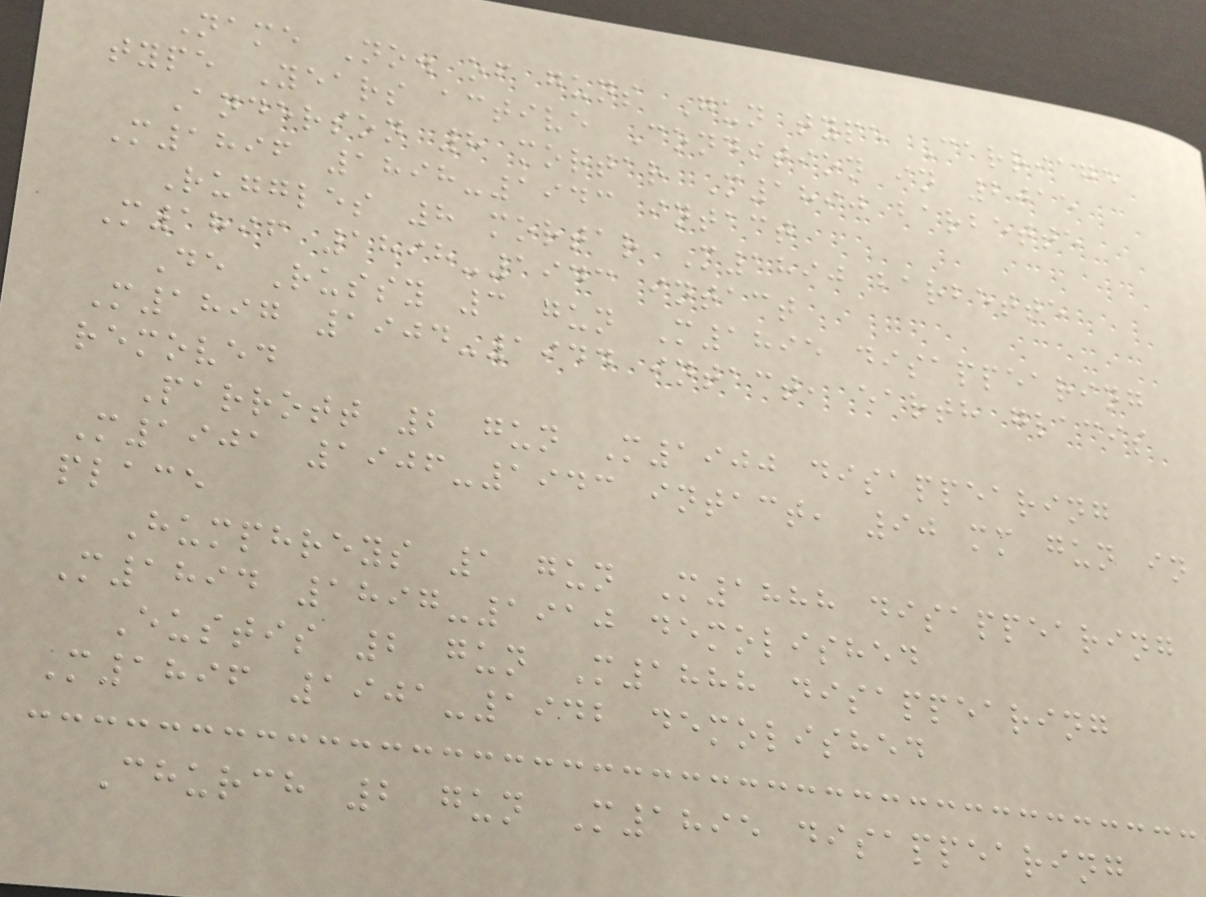Name No. of guns Gun type Carriage
type Years active Condition in 2015
Anderson 8 mortar M1890 barbette
M1896 1898-1943 intact
Ruggles 8 mortar M1890 barbette
M1896 1898-1943 intact
De Russy 3 gun M1895 disappearing
M1897 1904-1944 intact, earth glacis
removed
Parrott 2 gun M1900 disappearing
M1901 1906-1943 intact, 90 mm gun in
place
Humphreys 1 gun M1888 disappearing
M1894 1897-1910 demolished
Eustis 2 gun M1888 disappearing
M1896 1901-1942 demolished
Church 2 gun M1895 disappearing
